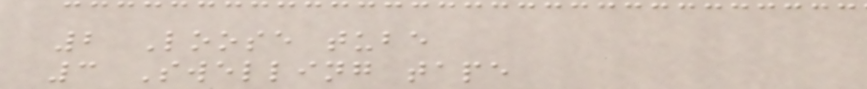2 Loose tube
3 Swelling tape
